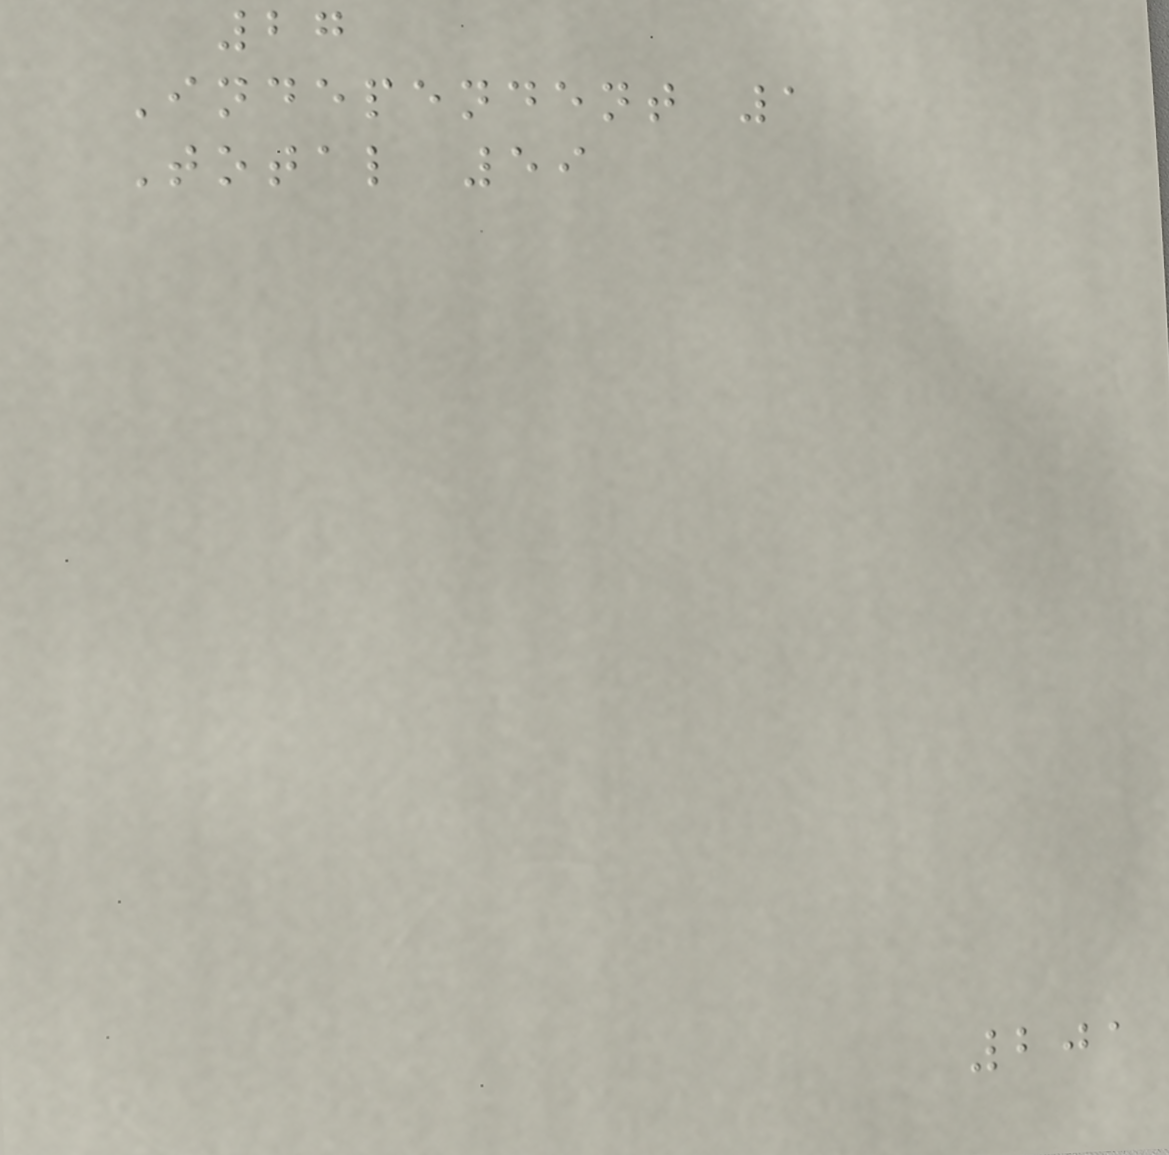27
Independent 1
Total 59
201
